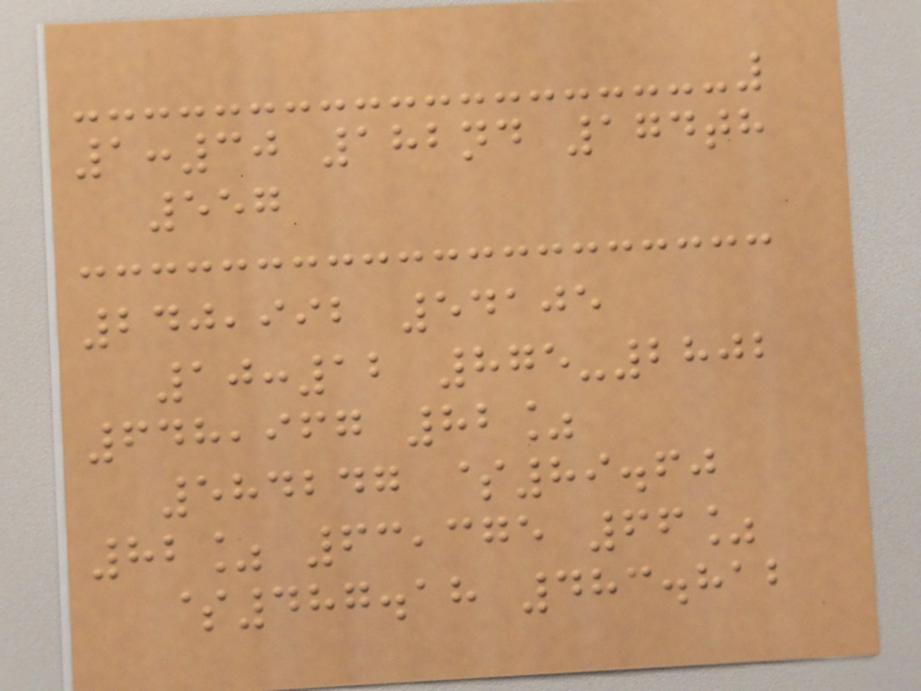1:30 182nd 174th
557
240,992 54105
10:12 875-2802
648,967 82%
584247 $89.60
82% 63,375 66%
$487.18 483.812
